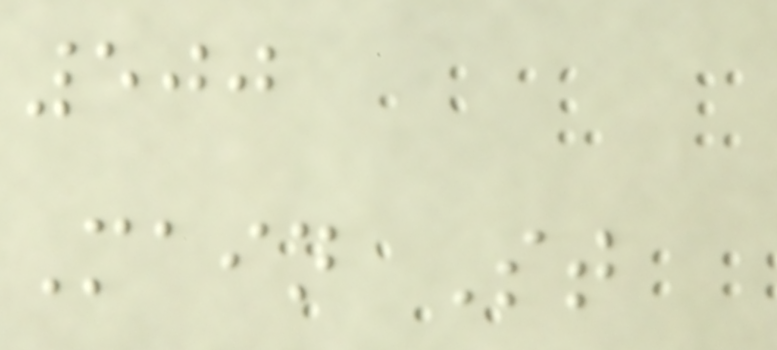500
Main St
